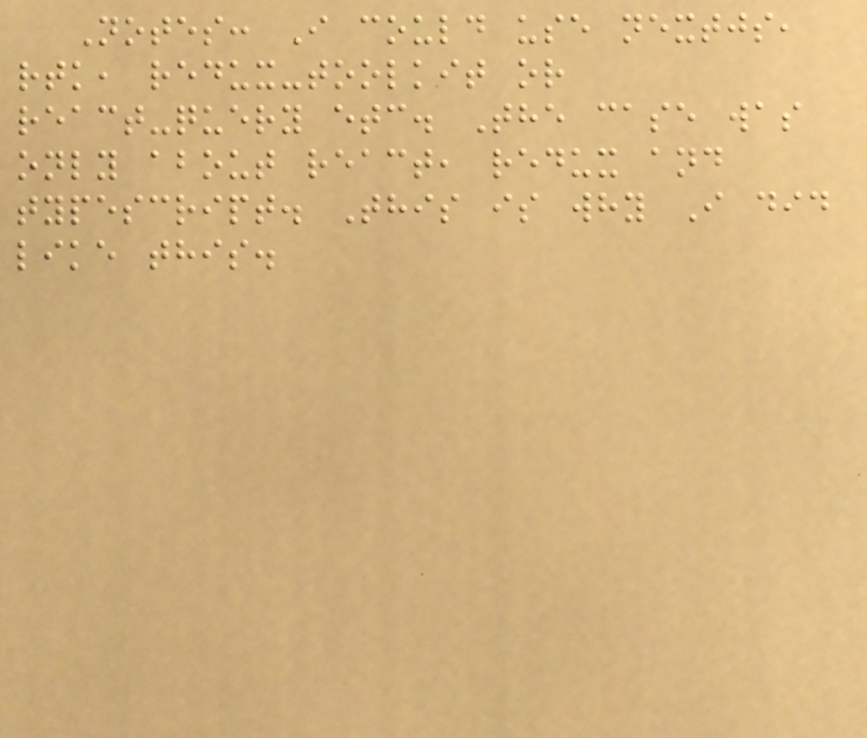Notes: I could use nextjs,
rtk, redux-toolkit or
react-query etc. The case was
only about react, redux and
typescript. This is why I did
like this.
